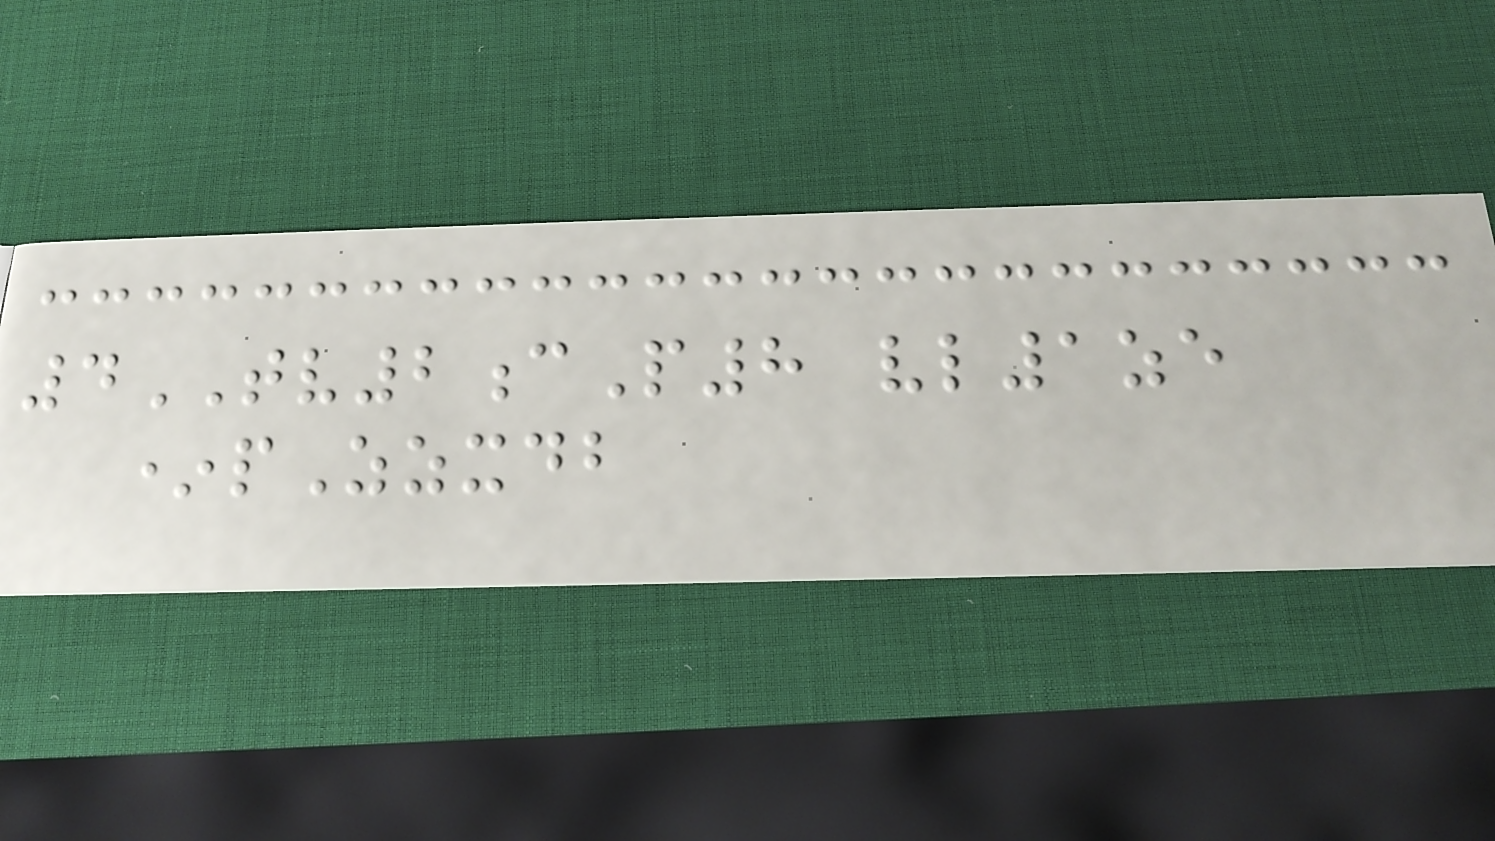4TV2cP8 vl1ze
*pZzxdb
